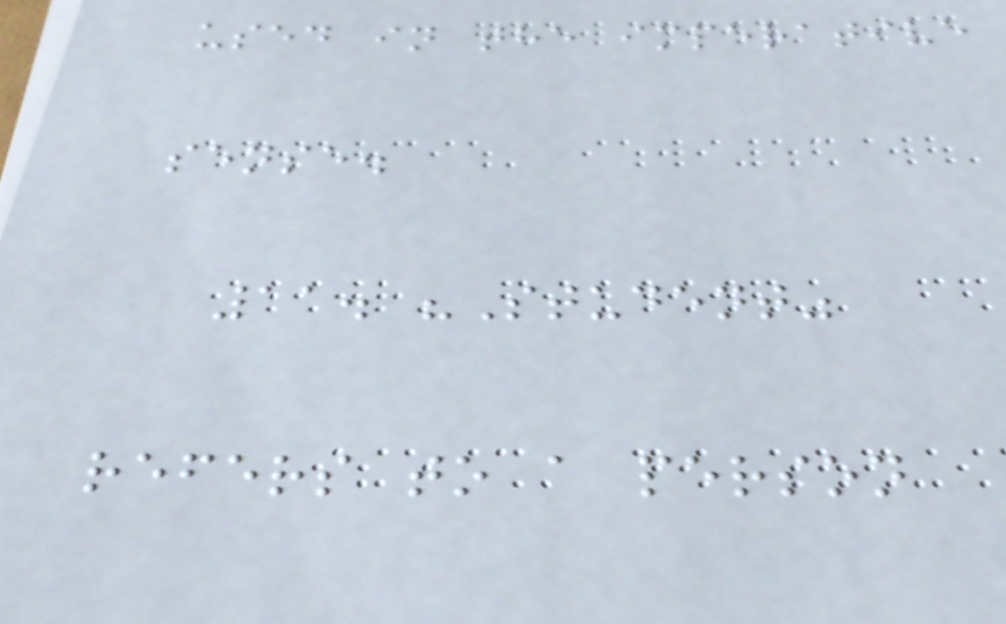used in the imperative
sense.
11. "Student"
refers to a person
